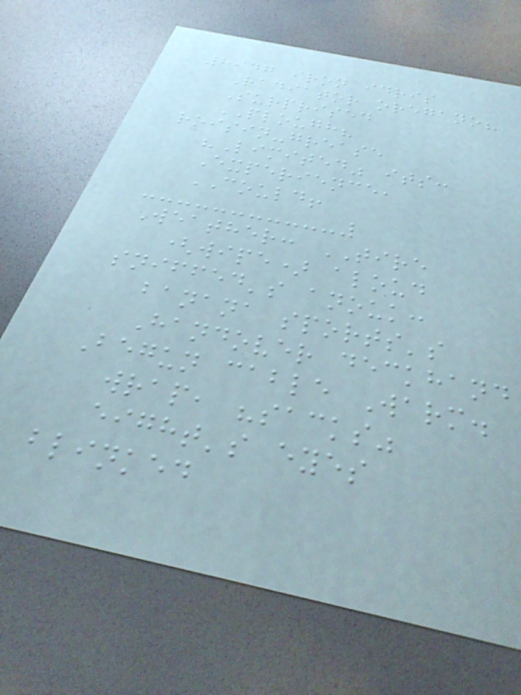8947 iron idris
Radiator oregano?
Surprised
PLOUGH?
roisin-grease
"Limited" its:
Experience,
COULD!
Weather: TIRE
(wipe) aloud
sniffed's anouk:
banana sports's
Handover deckhand
Begun cable Warm.
wrap, "sacks"
eight's eyes
blinked
